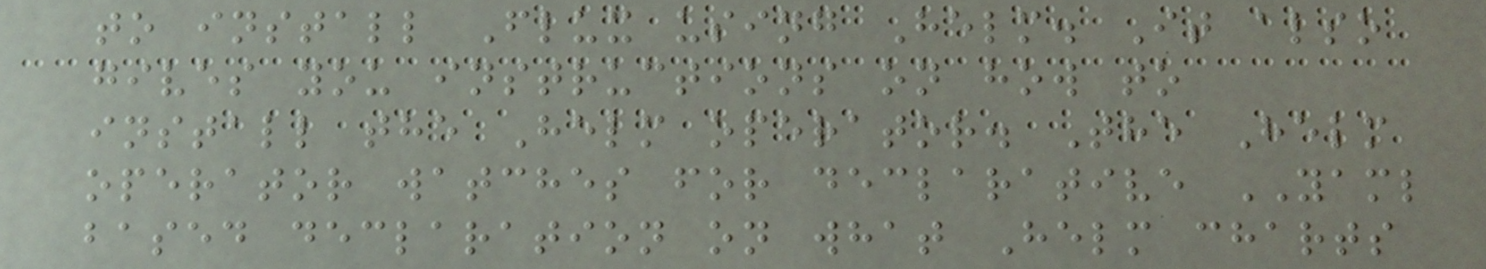to install Flux using Helm. It also
gives you instructions on how to
install the Helm operator. The Helm
operator watches for declarative YAML
based declaration on what Helm charts
